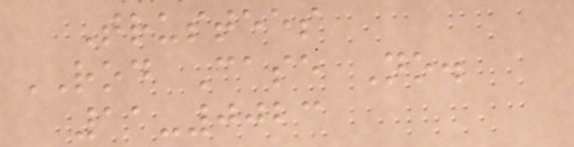Trustees
ROD Case No.
11-0023
